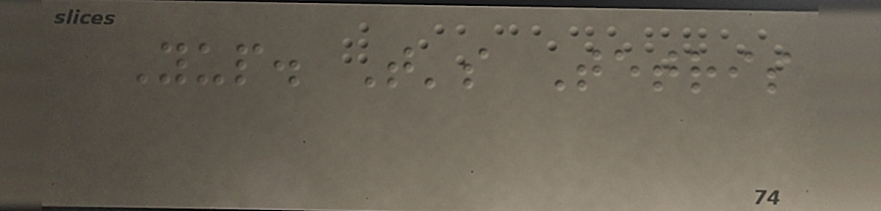Yup. That's Tetris
